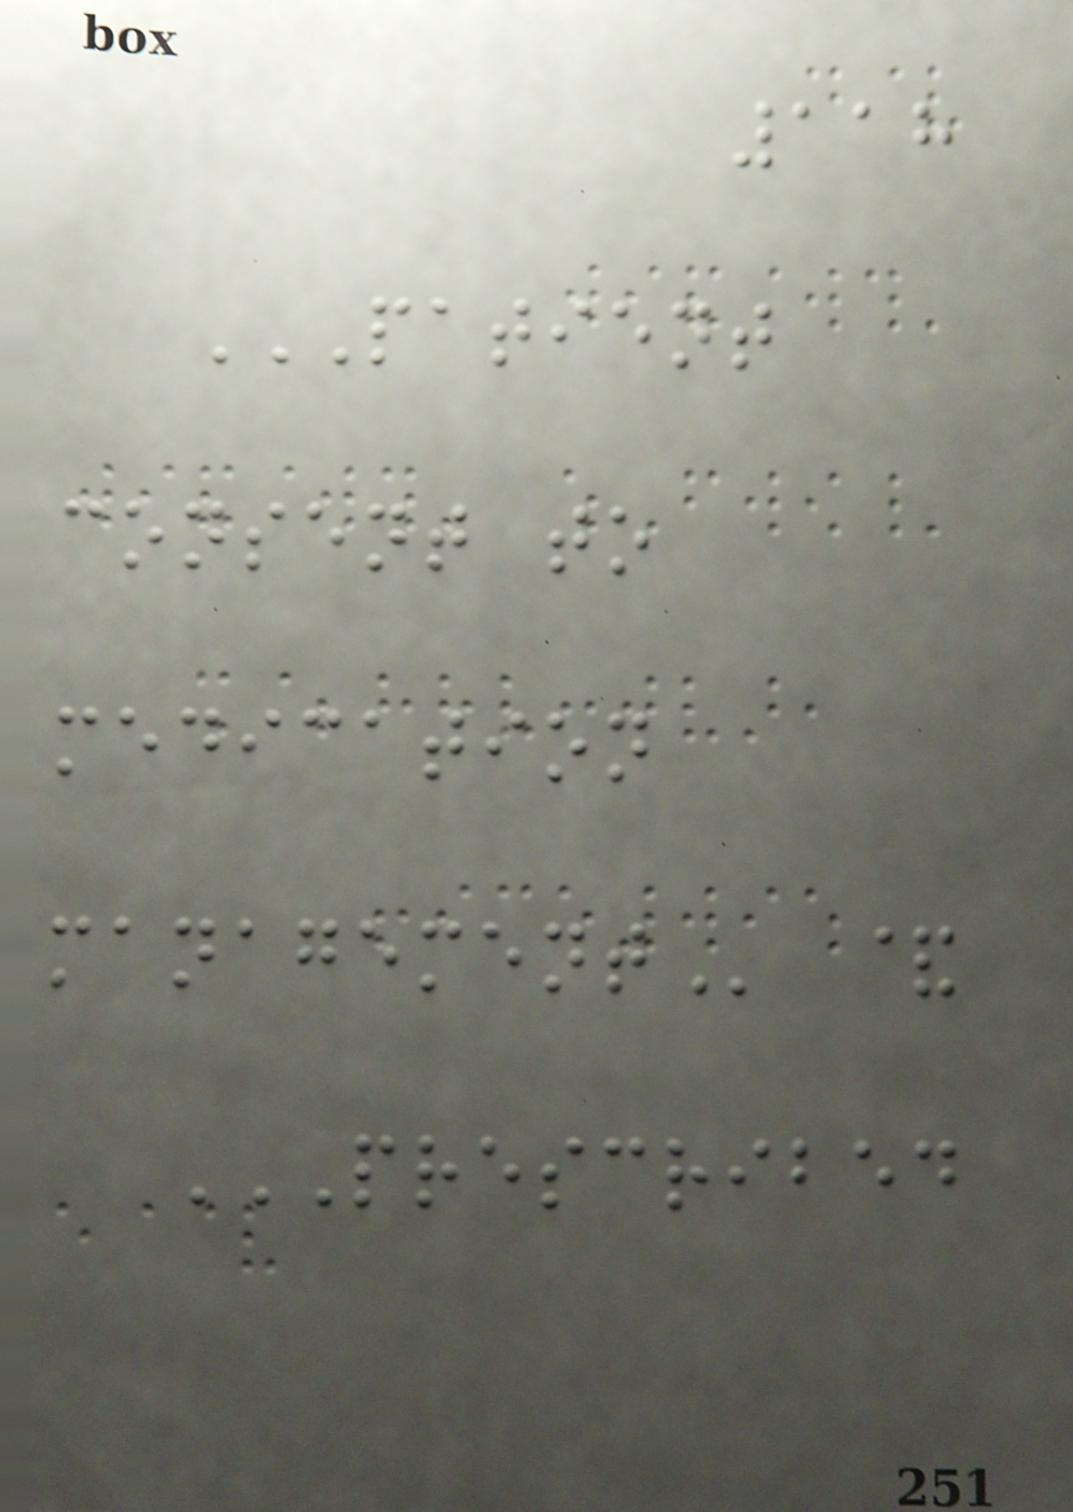118
PATIENT
CONSENT TO
MEDICATION
MANAGEMENT &
PRESCRIBED
